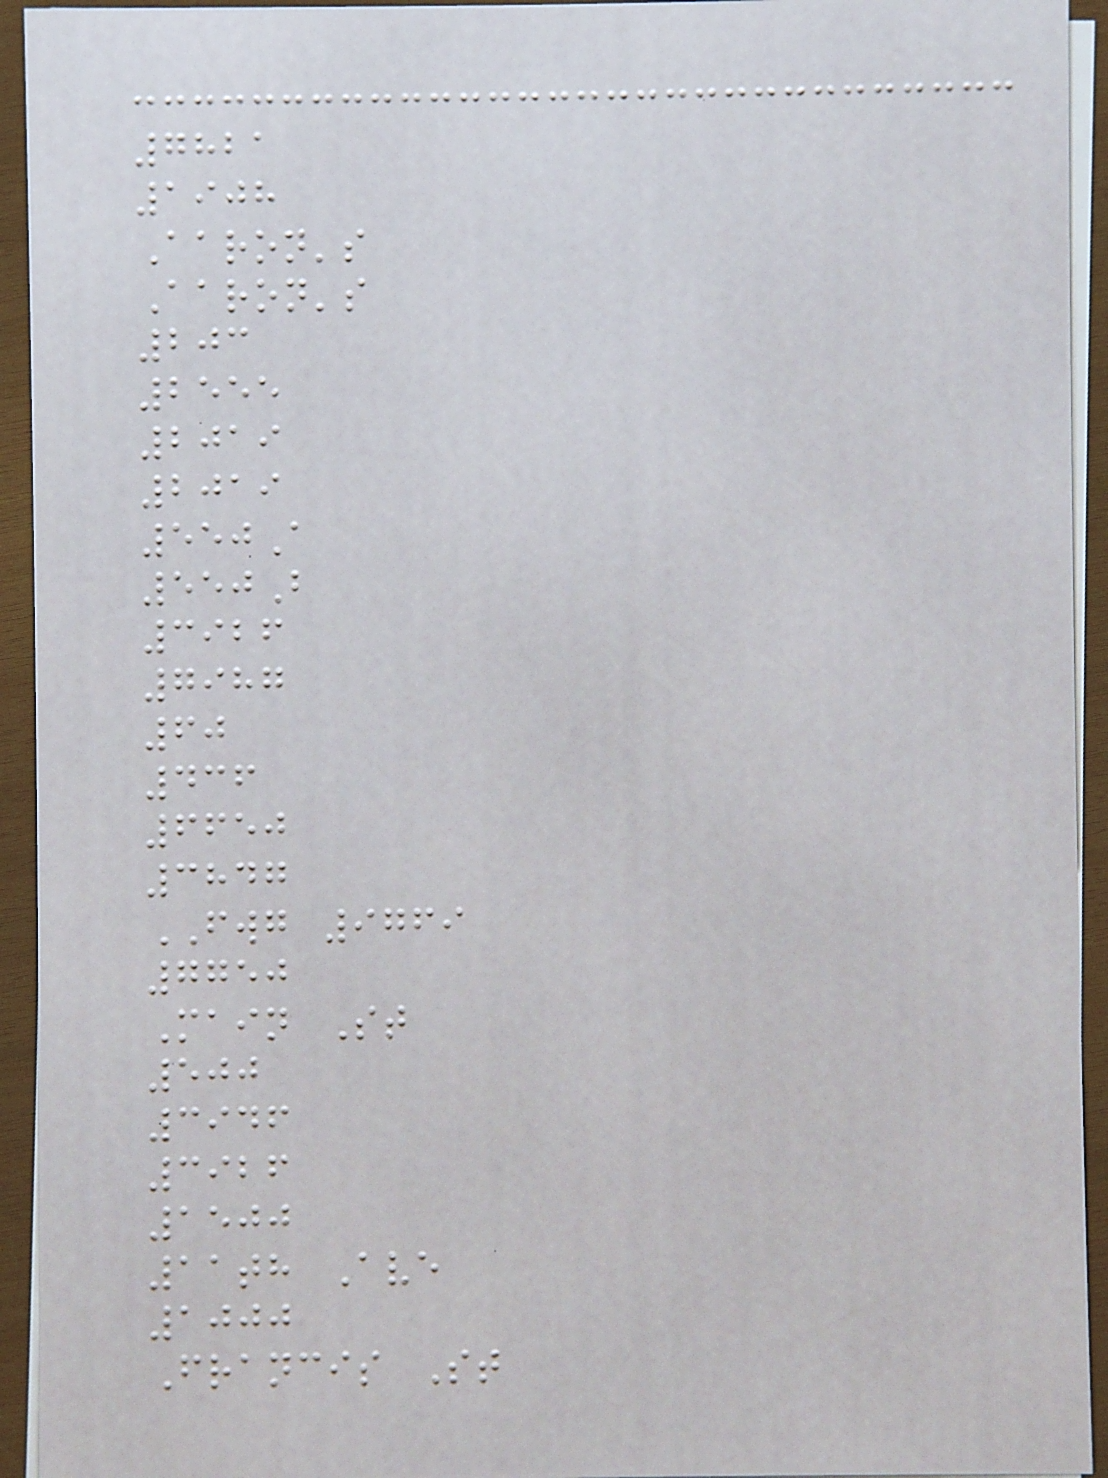7821
1908
Aaron's
Aaron's
203
2555
2019
2019
550A
550B
3926
7987
60
436
6650
3847
FWG 9769
7750
Main St
500
3946
3926
1500
11th Ave
1000
Francis St
